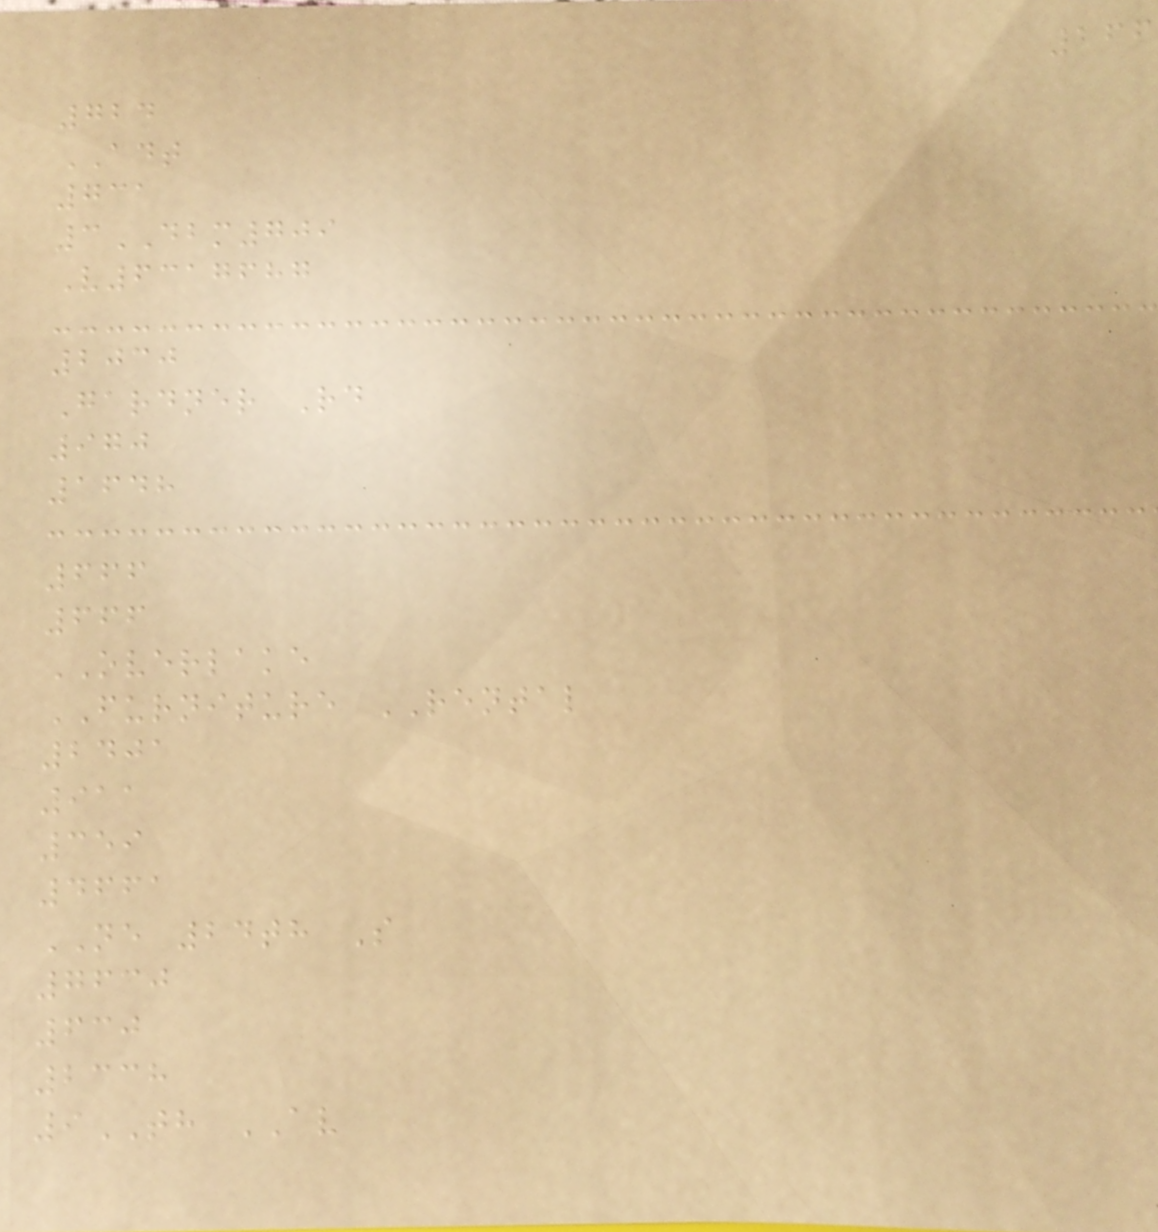266
724
ADT
731
3DBM709
V6317687
2030
Gardner Rd
970
1648
666
666
OVERLAKE
FURNITURE RENTAL
2401
911
359
4661
NE 24th S
7630
630
2338
9TH AV
